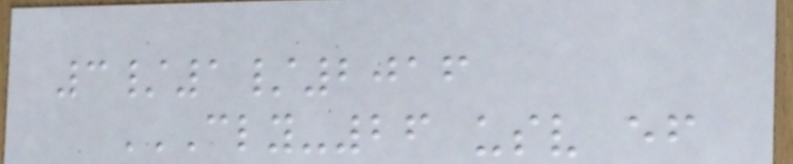3/1/2016
CLY-26 USV EF
